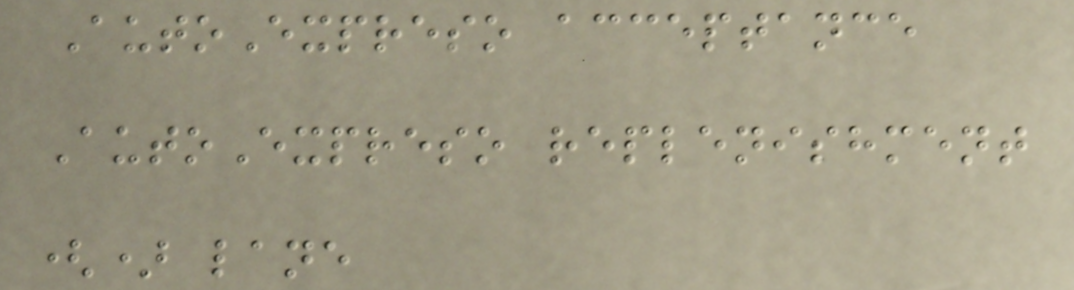AutoExpreso acceptance
AutoExpreso replenishment
() lane
